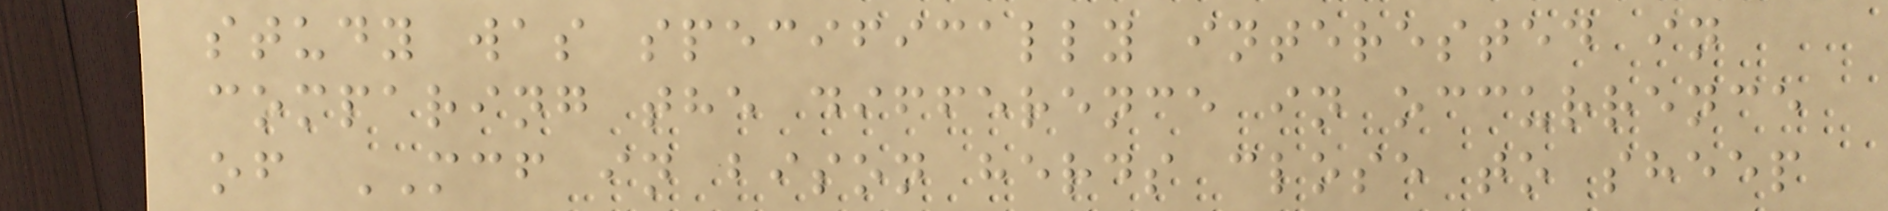study was specifically interested in
comparing the difference in occurrence
of MCF in bison herds close to sheep
